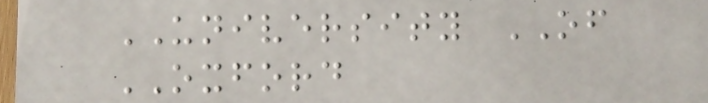UNIVERSITY OF
OXFORD
